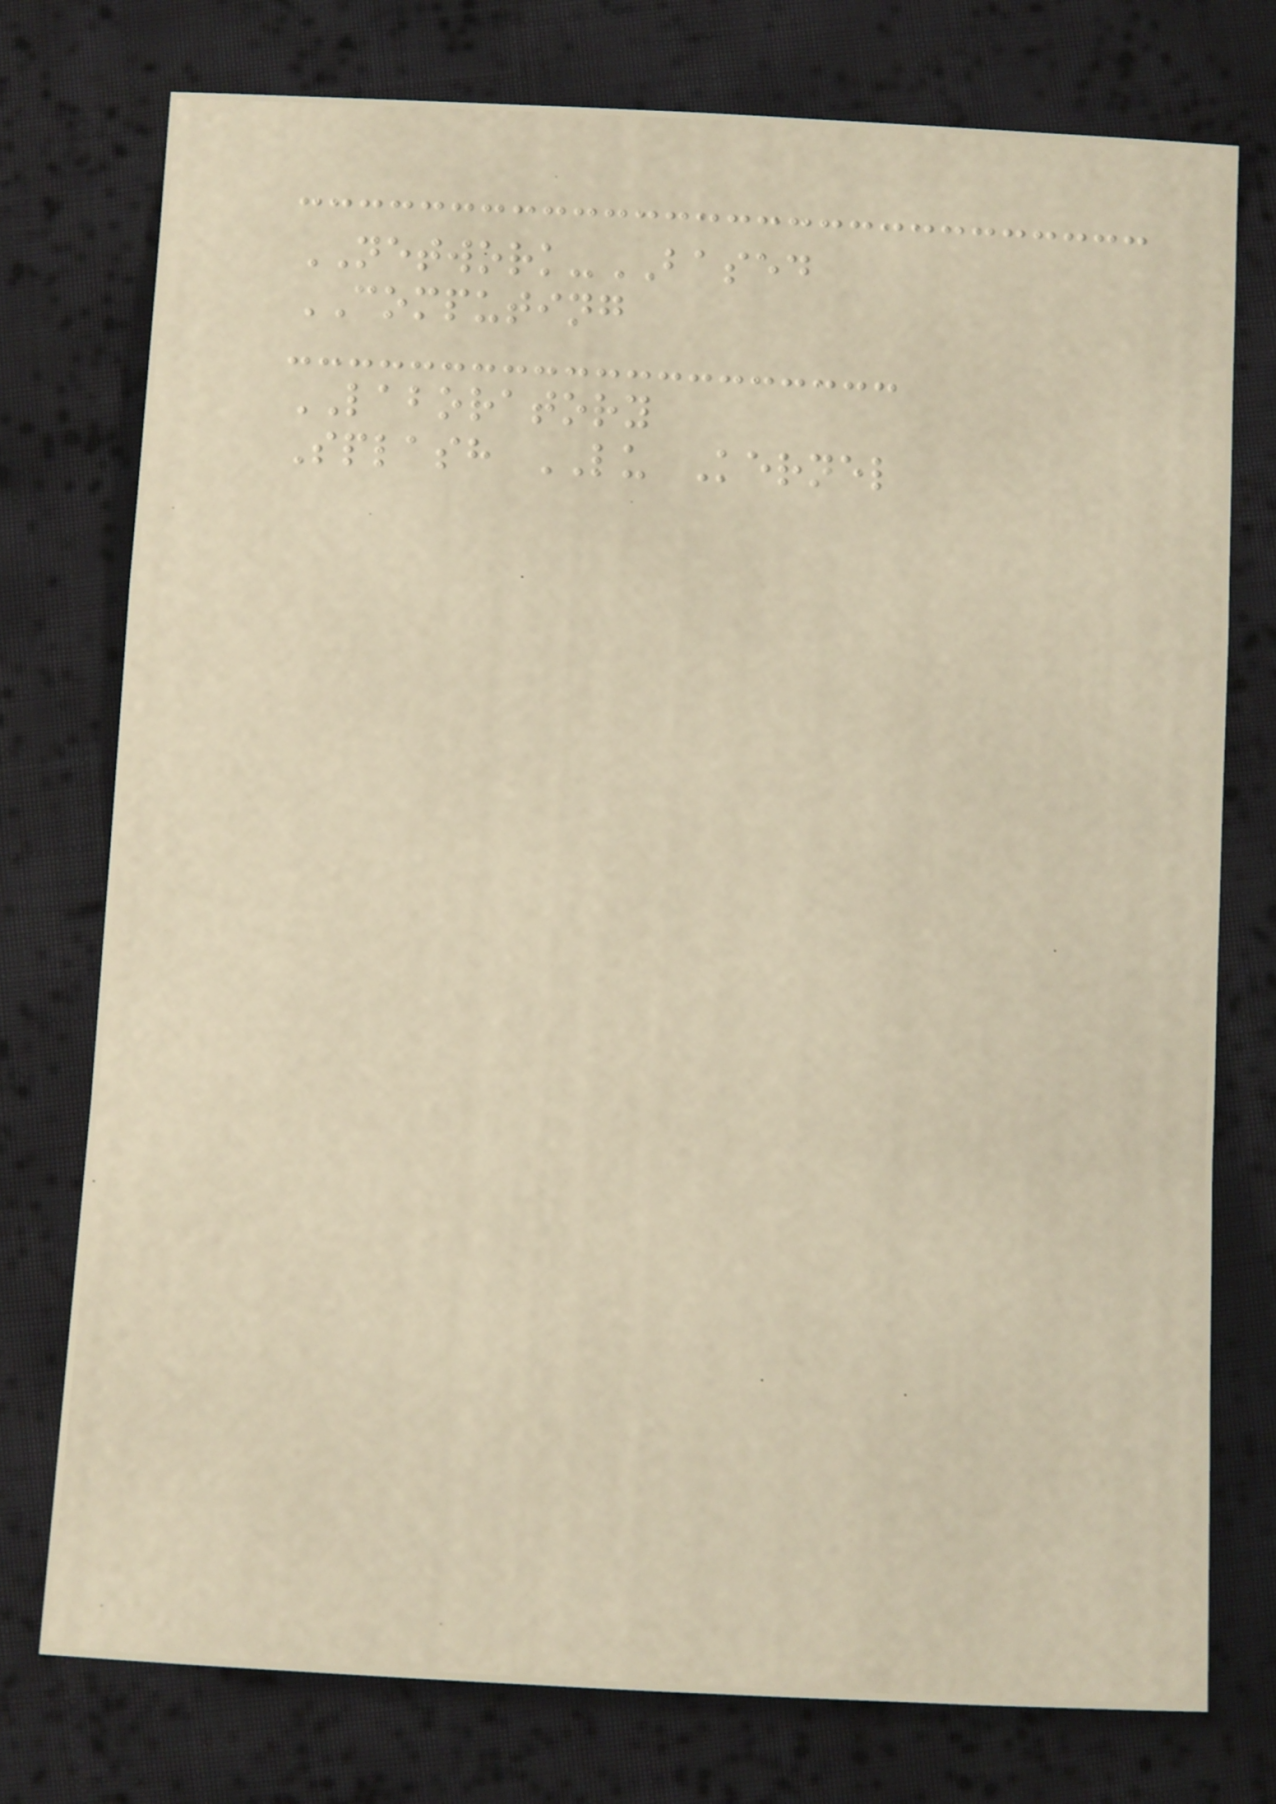NETWORK-BASED
COMPUTING
LABORATORY
Splash LU Kernel
